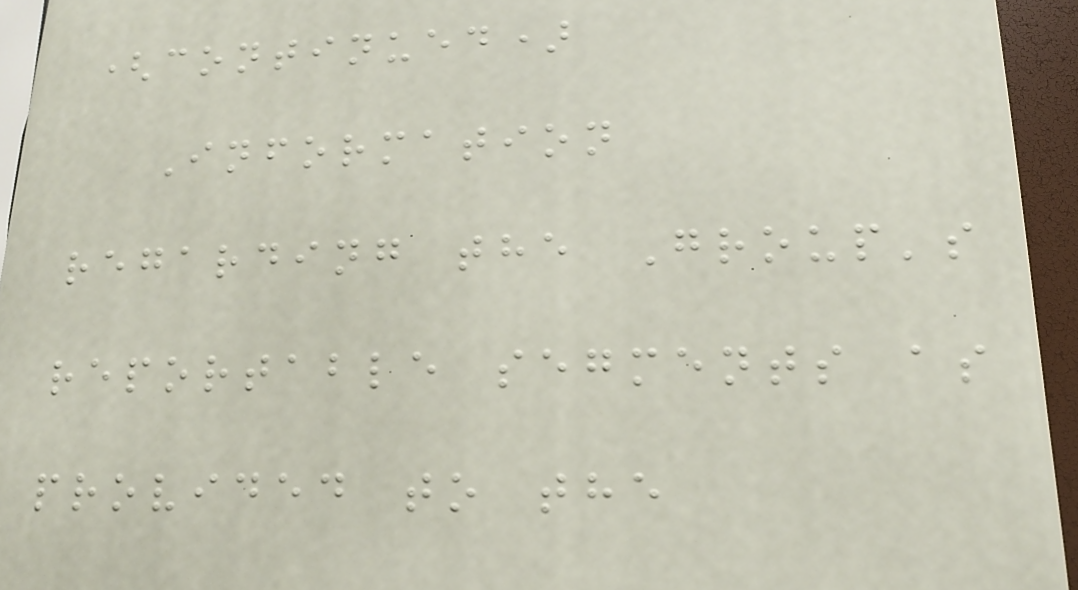(continued)
Information
regarding the Group's
reportable segments as
provided to the
